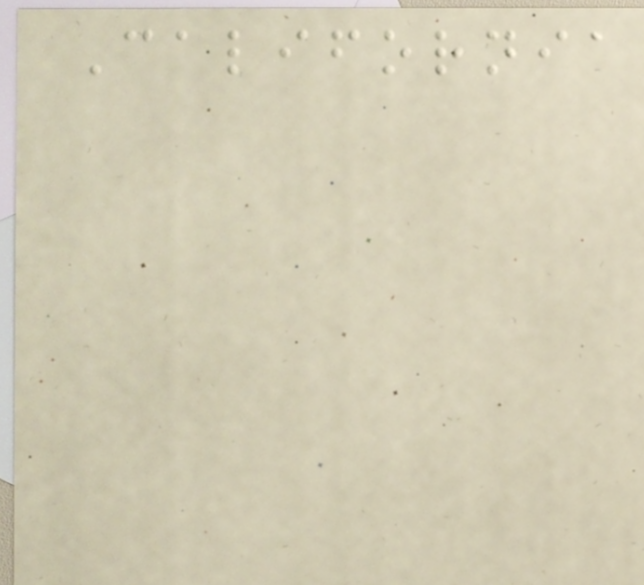California
